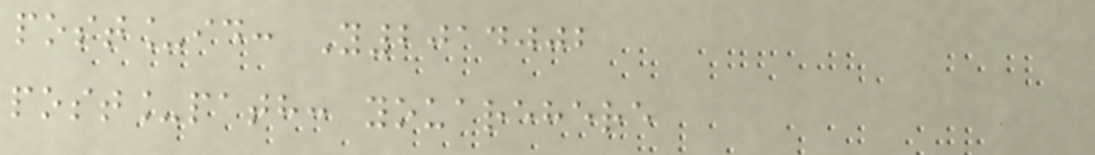post_id: Y2014002
post_path: youarehere
